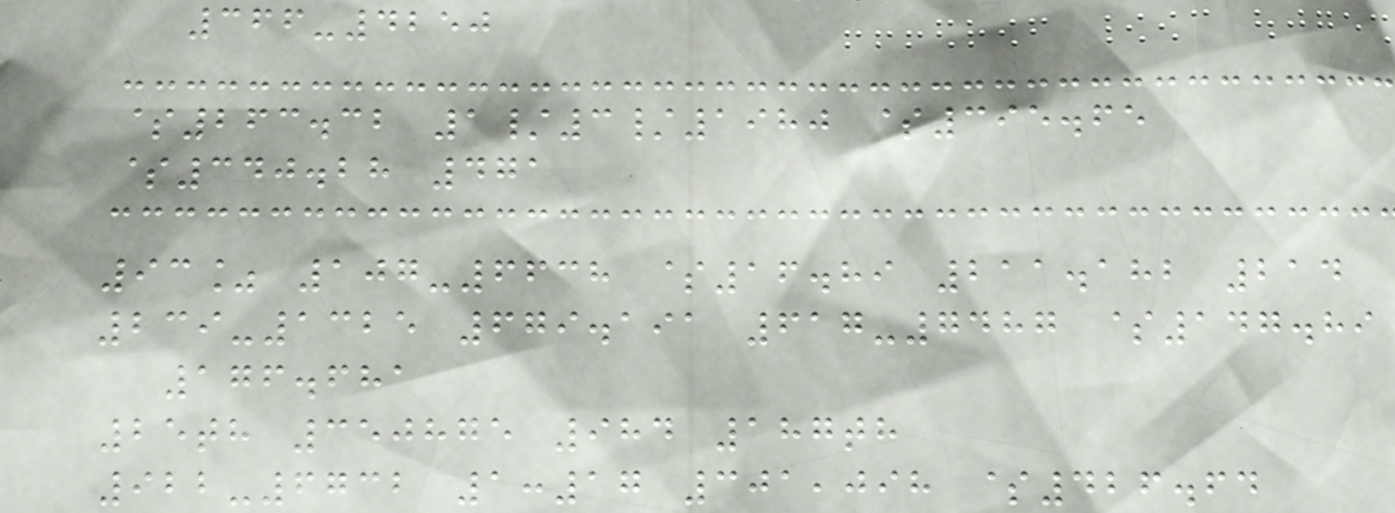366-4250
$263.32 1/3/1980 $395.65
$340.28 471
93% 107-6638 $16.89 211.182 214
239-1325 679.191 617-7487 $147.89
176.681
25th 350875 984 187th
922-6732 1:17 301,098 $426.64
